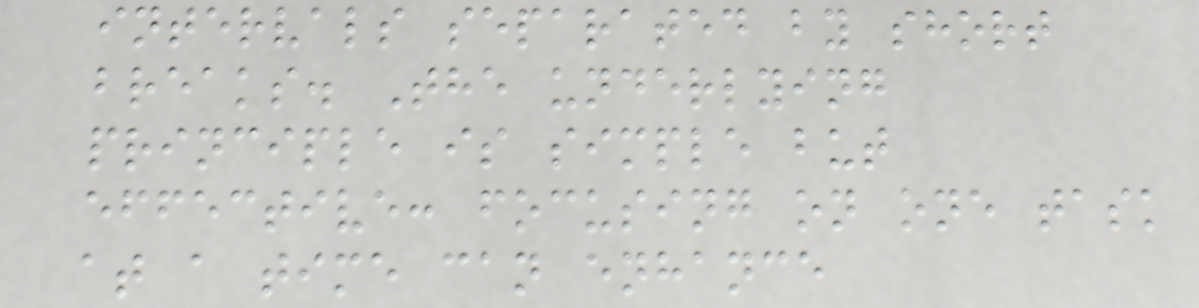intervals separated by short
breaks. The underlying
principle is simple but
effective: focusing on one task
at a time can enhance
